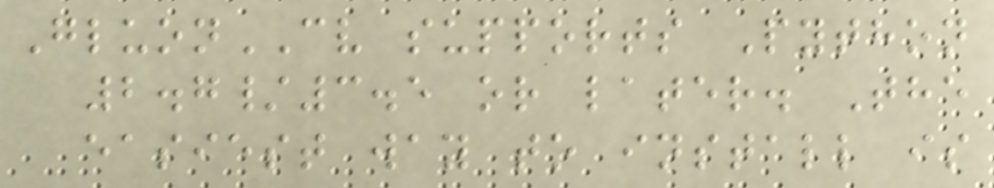GluonCV supports Python
2.7/3.5 or later. The
easiest way to install is
